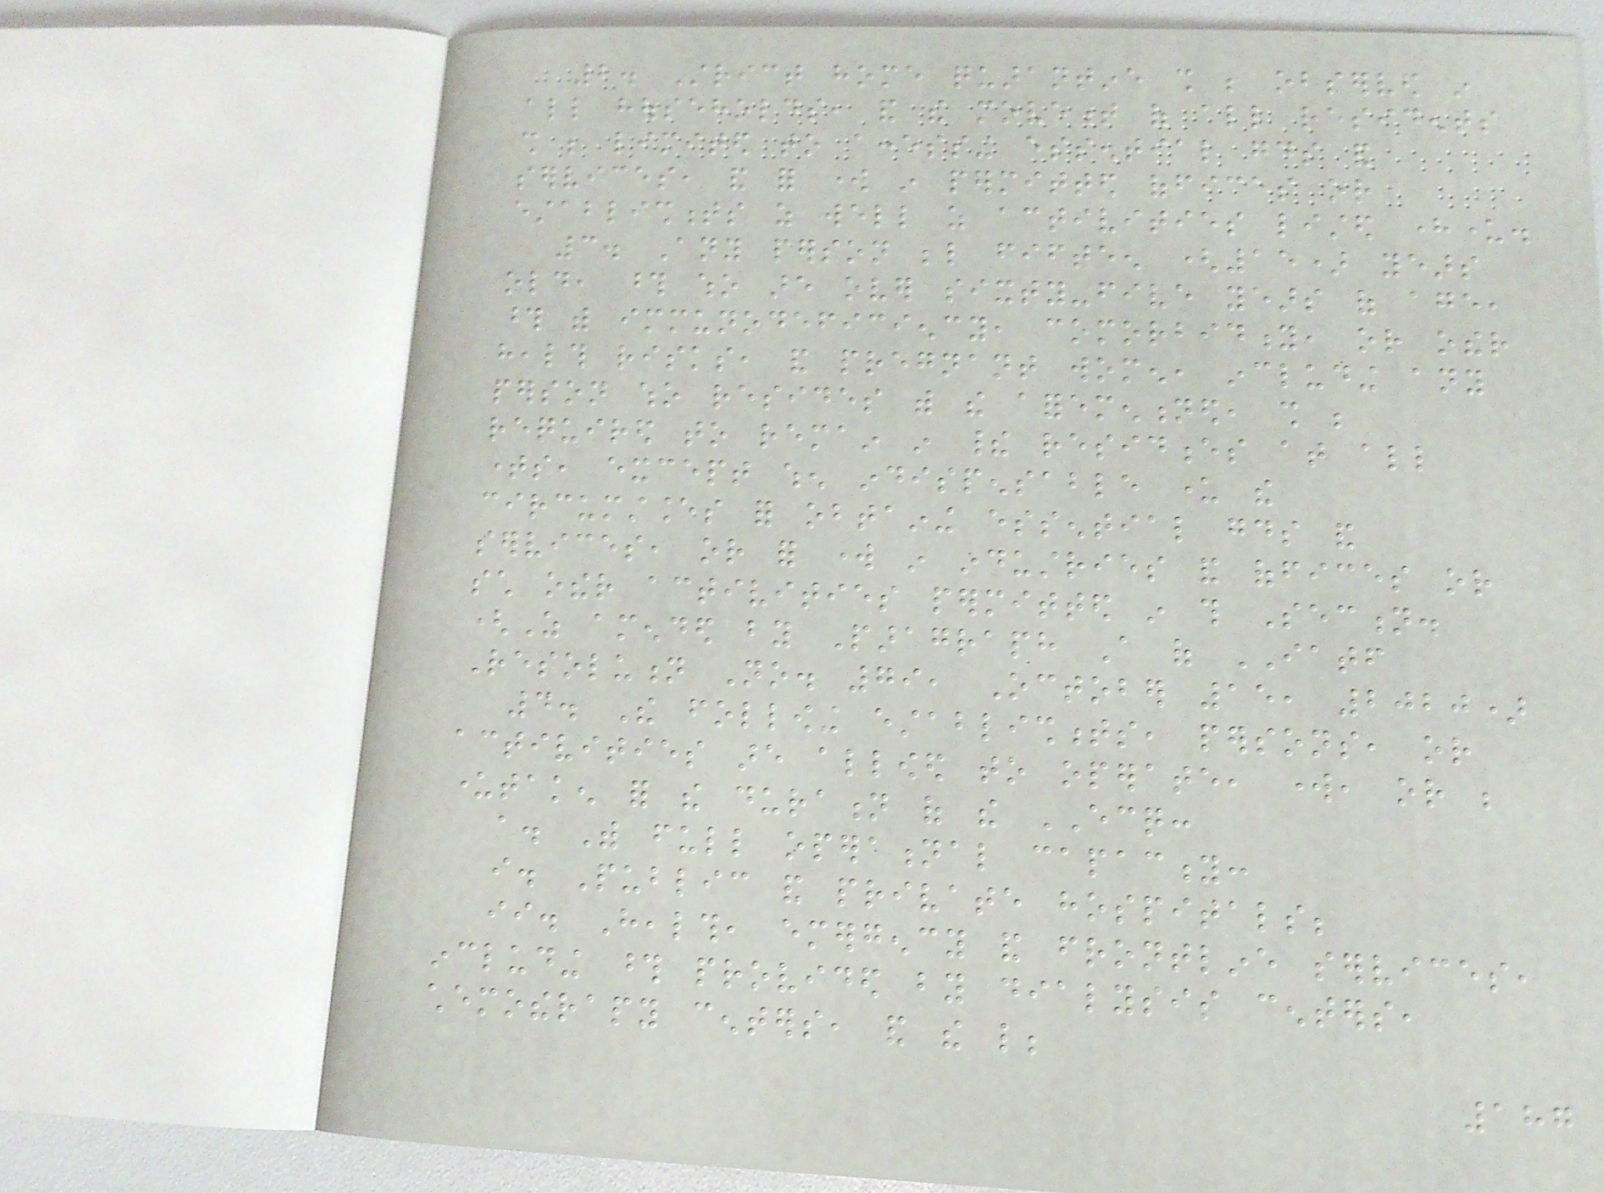2. Strict home quarantine shall be observed in
all households, and the movement of all residents
shall be limited to accessing essential goods and
services, and for work in permitted offices or
establishments as well as activities listed hereunder.
3. Any person below fifteen (15) years
old, those who are over sixty-five years of age,
those with immunodeficiency, comorbidity, or other
health risks, and pregnant women, including any
person who resides with the aforementioned, shall be
required to remain in their residences at all
times, except when indispensable under the
circumstances for obtaining essential goods and
services, or for work in industries and offices or
such other activities permitted in this Section.
(As amended by Paragraph A of IATF
Resolution No. 79, October 15, 2020)
4. The following establishments, persons, or
activities are allowed to operate, work, or be
undertaken for the duration of the ECQ:
a. With full operational capacity:
i. Public and private hospitals;
ii. Health, emergency and frontline services,
including those provided by dialysis centers,
chemotherapy centers, and the like;
187
